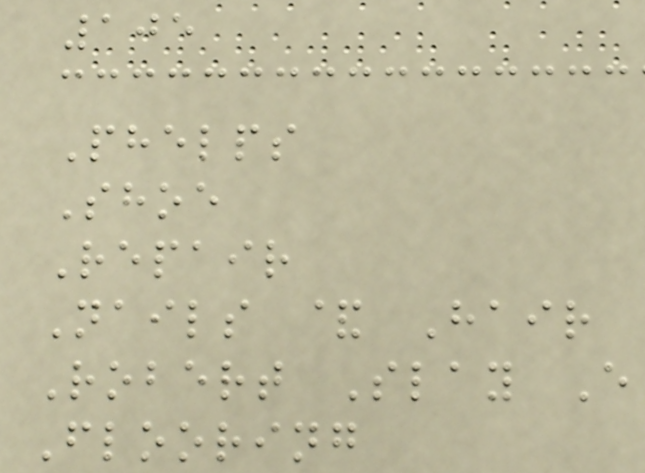105
Phelps
Shoe
Repair
Nails & Hair
Robert Slay E
Flooring
